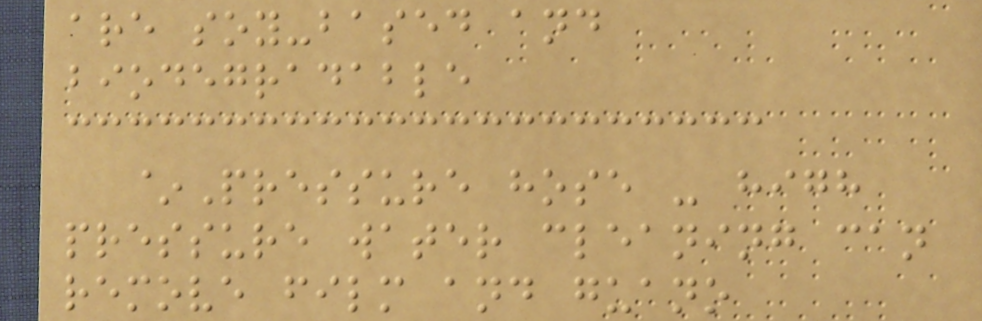are soy-based and
biodegradable
~Pressure hose - high
pressure water cleaning can
remove film and guano
